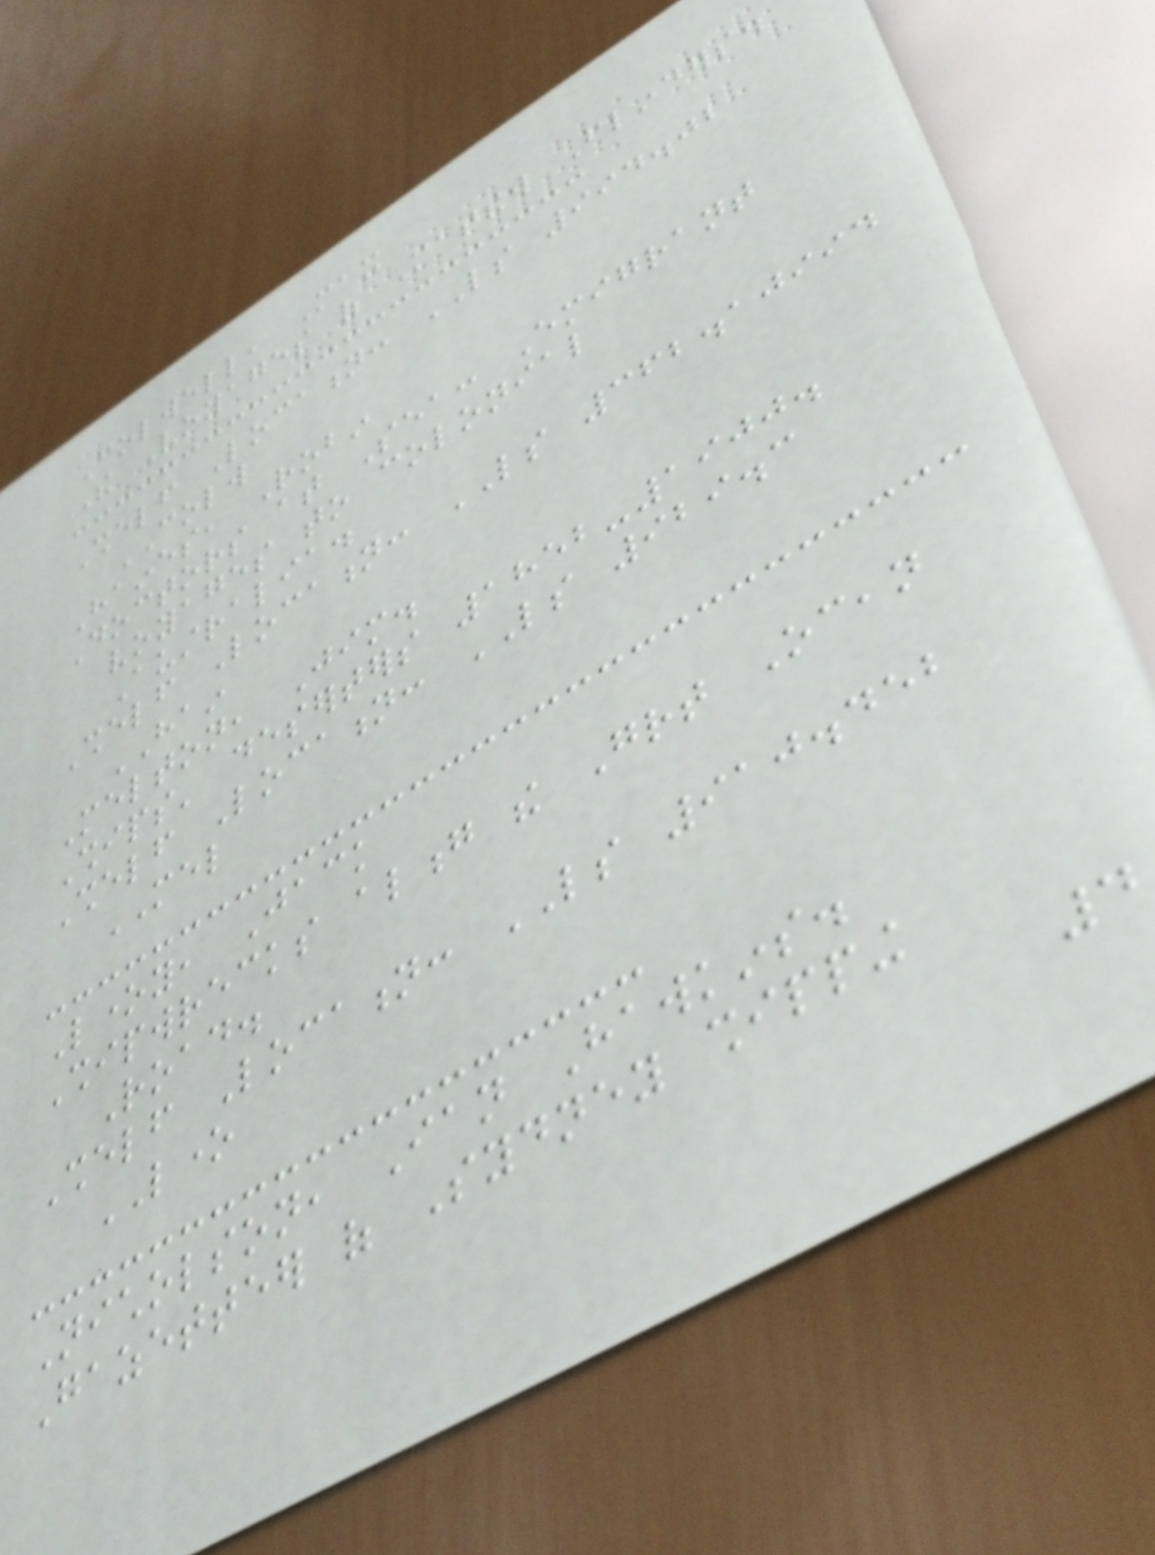Colwell, Max
The Voyages of Matthew Flinders.
Shelf Location: LS 994.02
COLW
Haines, Robin
Doctors at Sea: Emigrant
voyages to colonial
Australia.
Shelf Location: LS 362.10994
HAIN
Melton, Jim.
Ships' deserters 1852-1900.
Shelf Location: LS 929.3
MEL
Loney, Jack
Shipwrecks along the Great Ocean
Road.
Shelf Location: LS 910.452
LONE
Nicholson, Ian Hawkins.
Gazetteer of Sydney shipping
4
